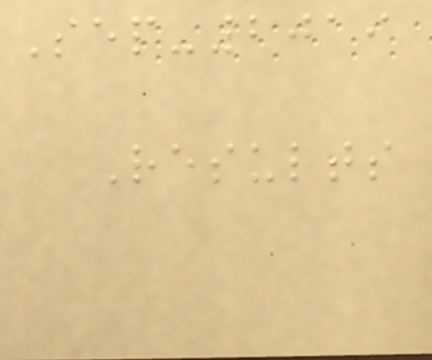Sep-2019
Results
